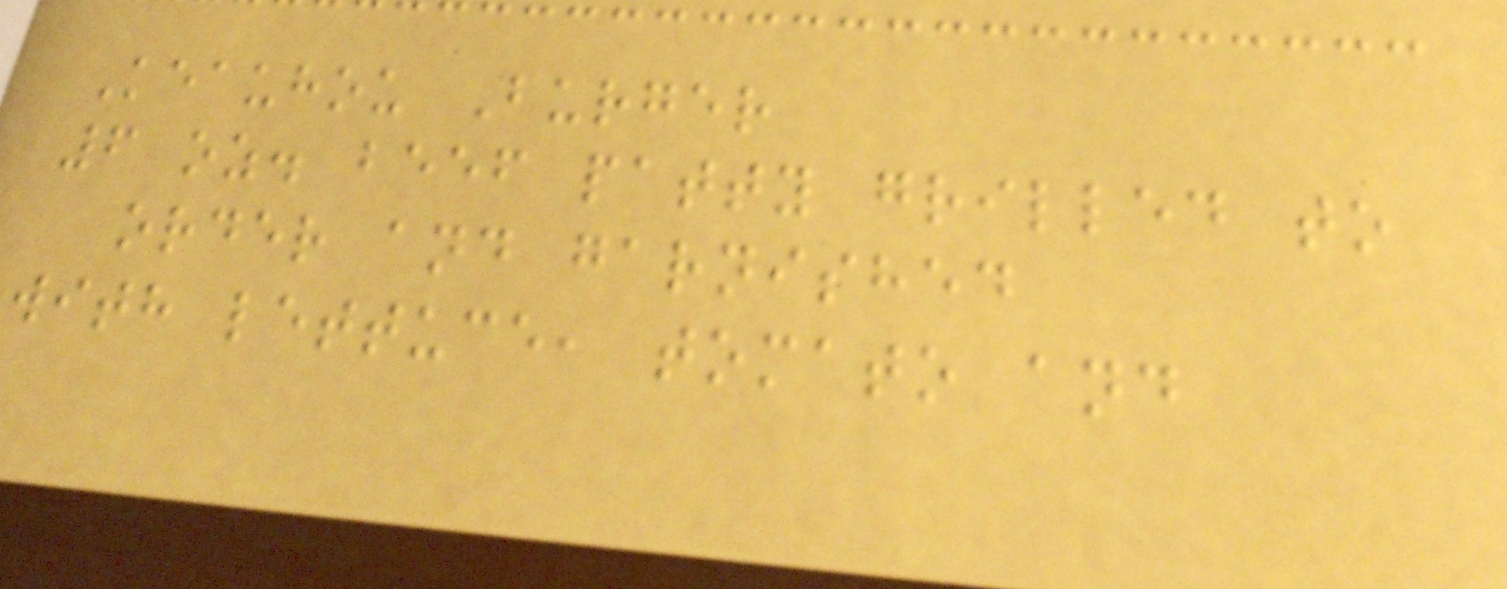Keauhou Burger
6 oz. beef patty grilled to
order and garnished
with lettuce, tomato and
